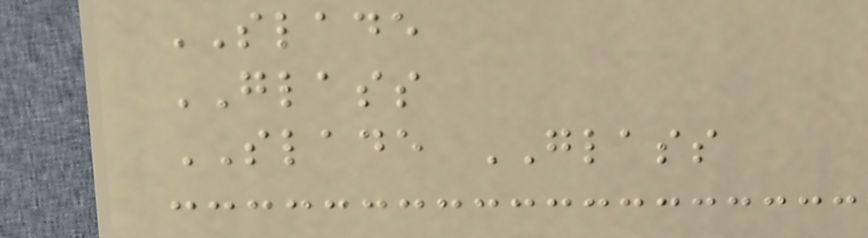SLADE
GLASS
SLADE GLASS
